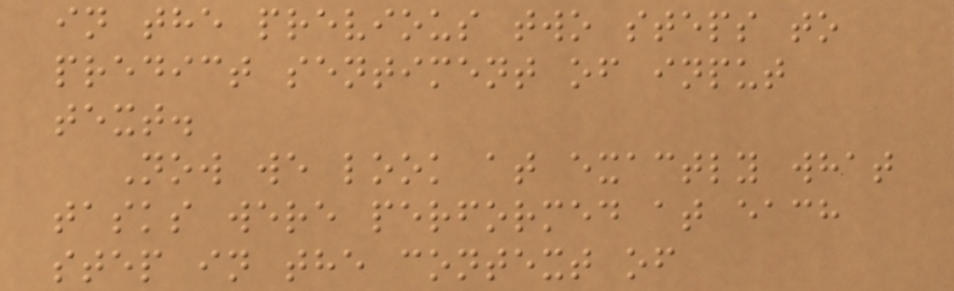in the previous two steps to
predict sentiment of input
text.
Now we look at exactly what
tasks were performed at each
step in the context of
